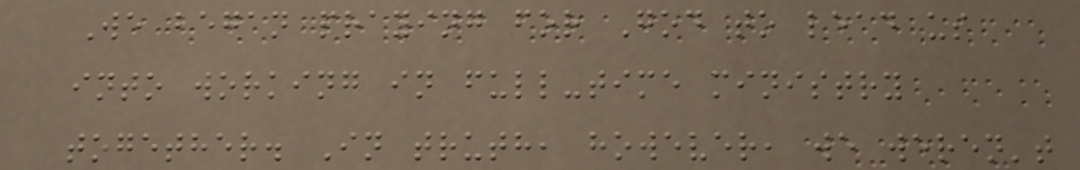We began praying for God to lead us
into working in full-time ministry
together. In truth, however, we weren't
